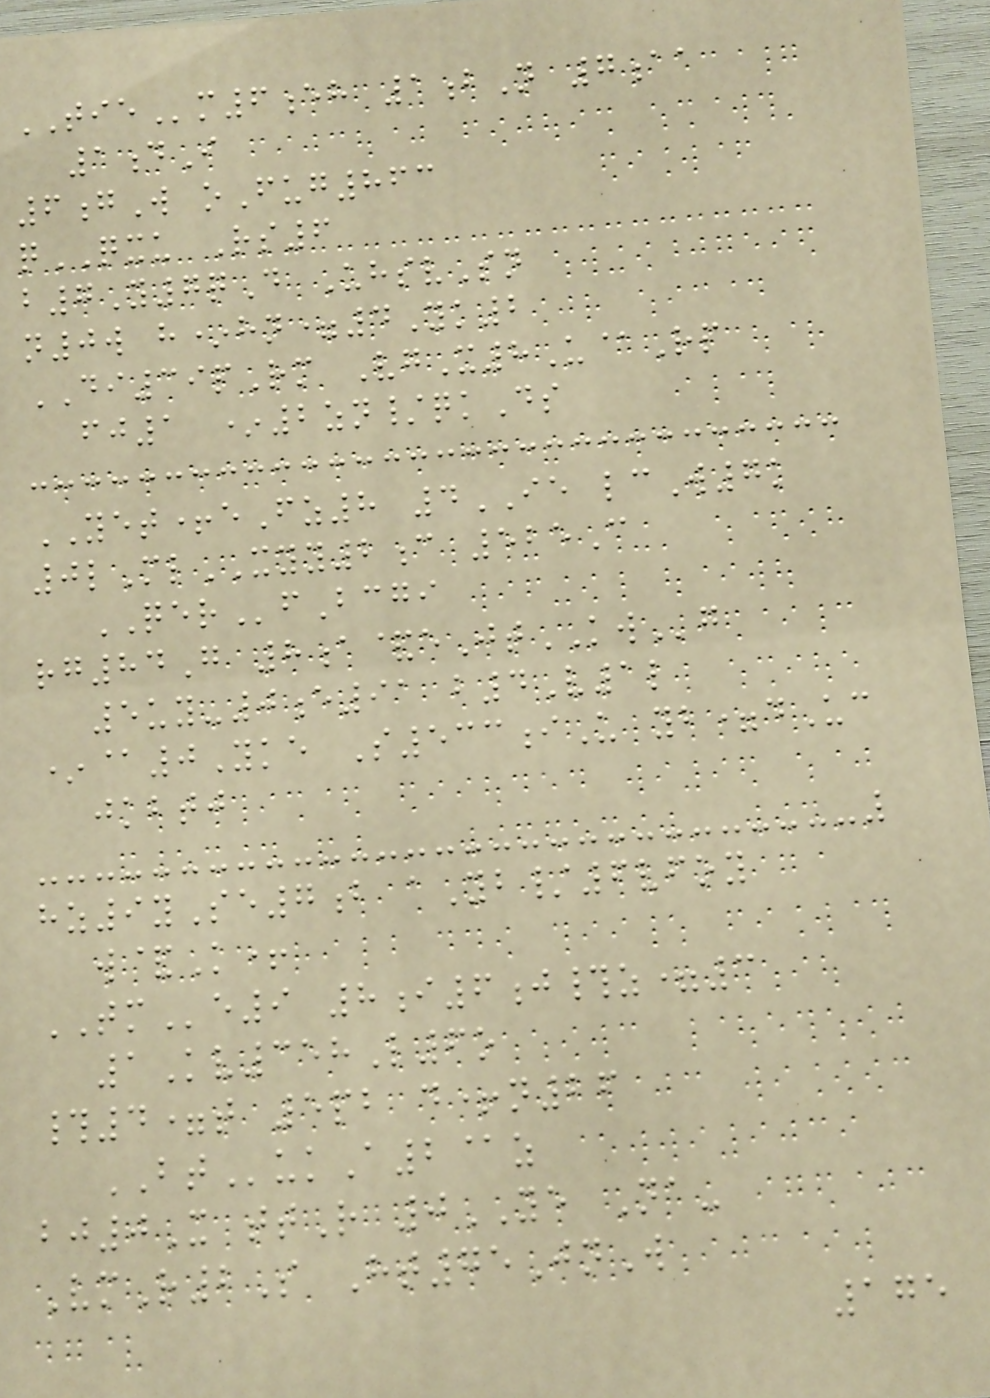TIEm6eh 1bN 7aa
1dI
6gW oFug863
qQXU Rs6
b7Y7qD UhsvSn
n0w h*hn=4Yk2
DI39pRm VgX8U@Rp
fj1 *2zn/qkDs
YET+eFz8 4IE lcW7k
0lMlXYY2c 525C
QERfBcgi
rg84G 8a&eJtKWg
5uy-0e91 b4V1l
*@0Yke S533iU yb=dUc
jkbtj
hz9ySe7b aYb/6vfoy
w&K+
TMe9 8i6j#z=3
1Kv358L6o
#4=t 5pb d+n26
BTukA2@z
bj0X ttR 0YE Na-
VmR2S Ht75JnW
175
